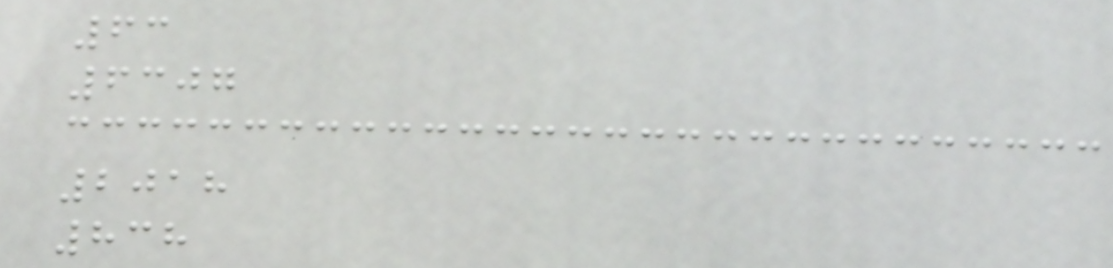63
6307
2018
838
